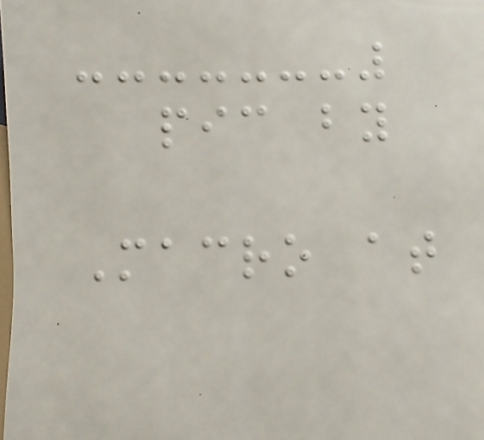pic by
Macro at
